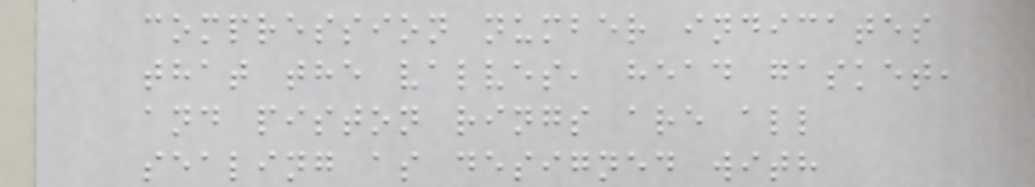compression number indicates
that the valves, head gasket,
and piston rings are all
sealing as designed with
